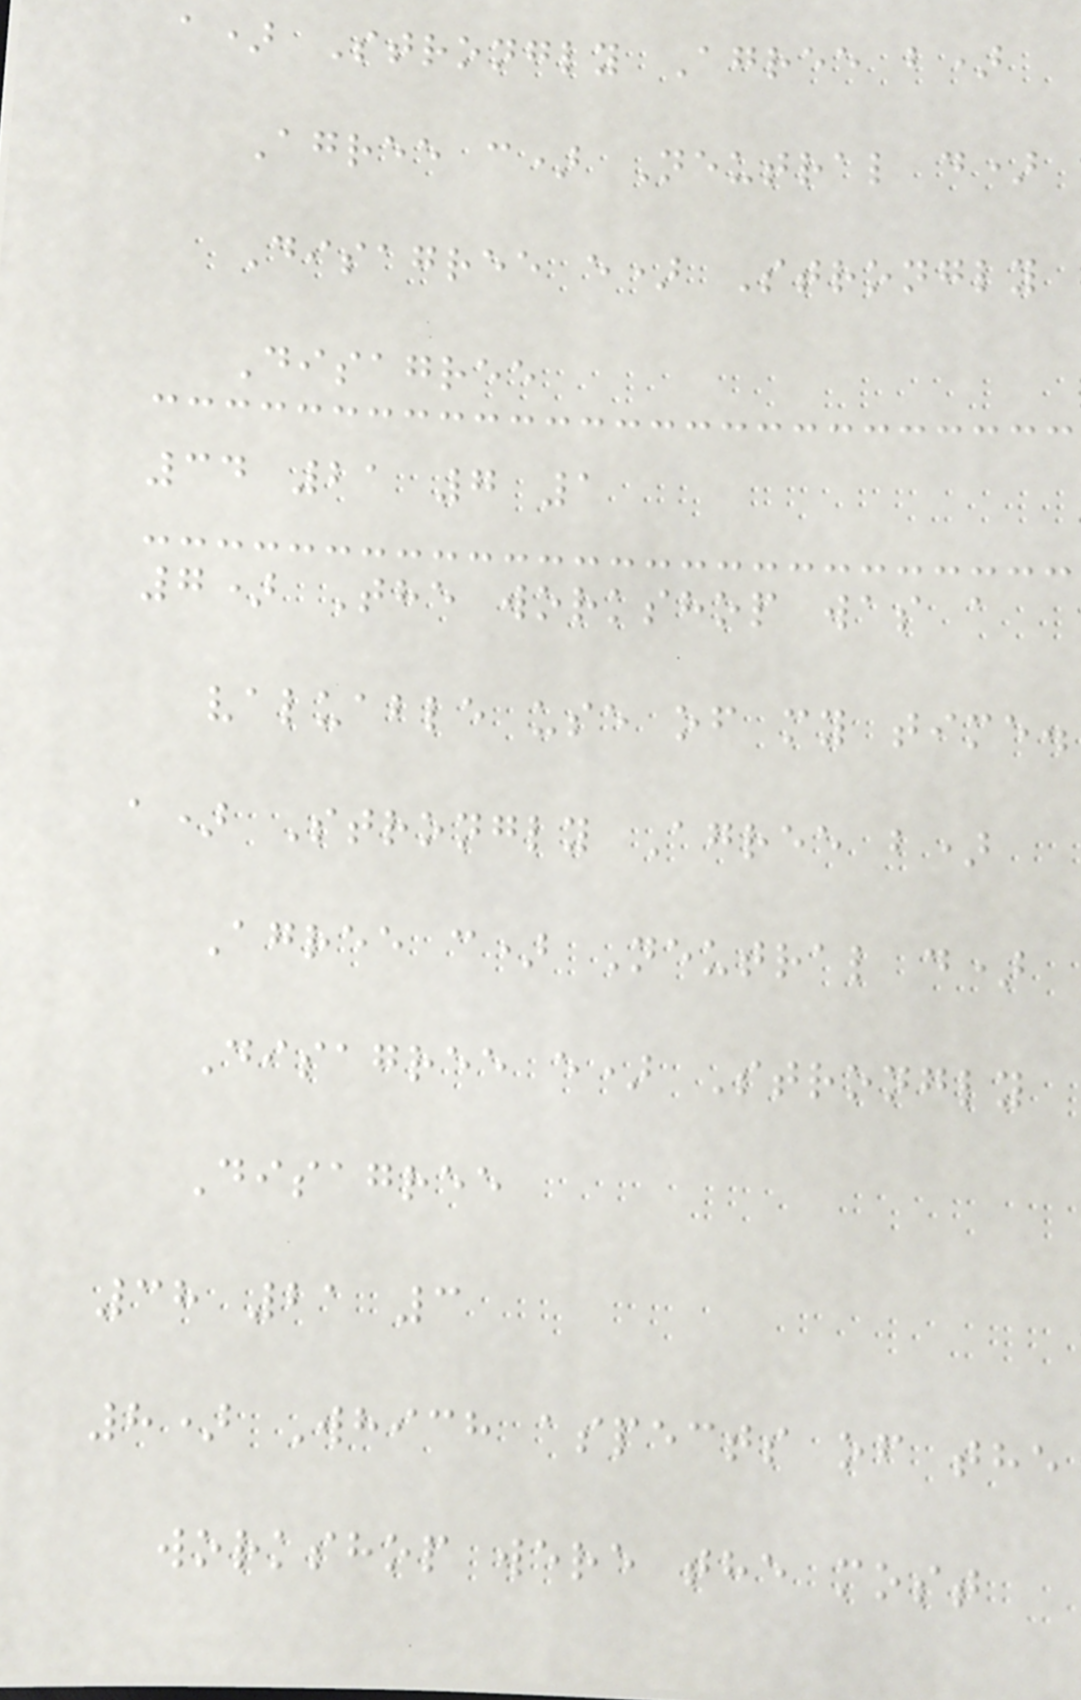a) Strongly Agree b)
Agree c) Neutral d)
Disagree e) Strongly
Disagree
34 21 7 1
7) The workshop was a
valuable use of my time.
a) Strongly Agree b)
Agree c) Neutral d)
Disagree e) Strongly
Disagree
38 21 3
8) Which aspects of the
workshop were the most
